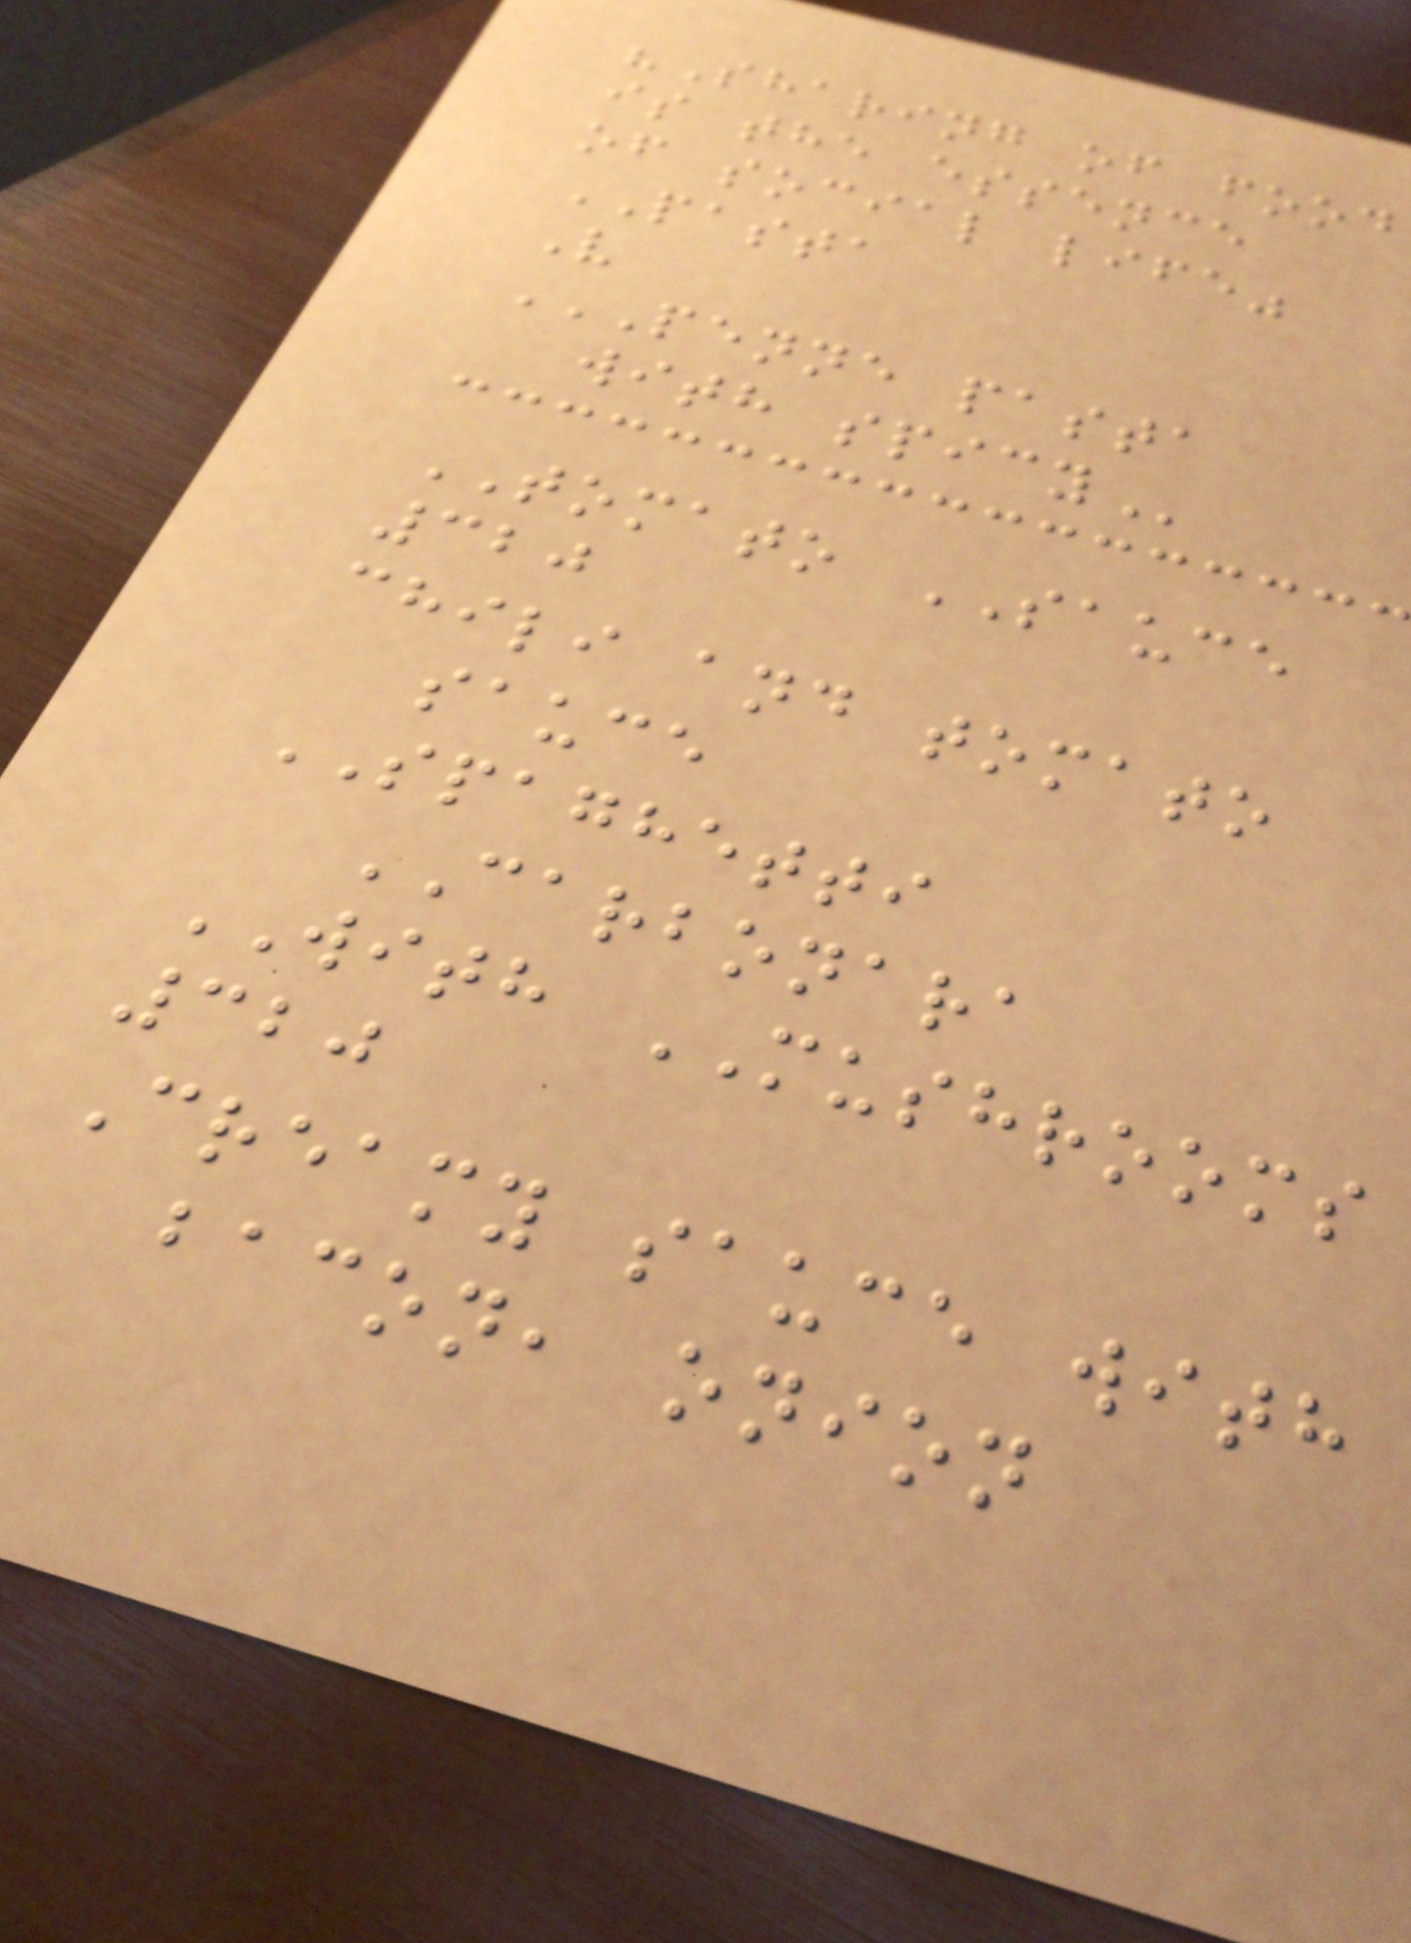"Sharing of food
is the essence
of social life"
PASTA
V
PENNE PASTA
WITH SPICY
TOMATO SAUCE
320
chili and tomato
sauce
SPAGHETTI
CARBONARA
WITH MUSHROOMS
320
Creamy sauce with
bacon, onion
